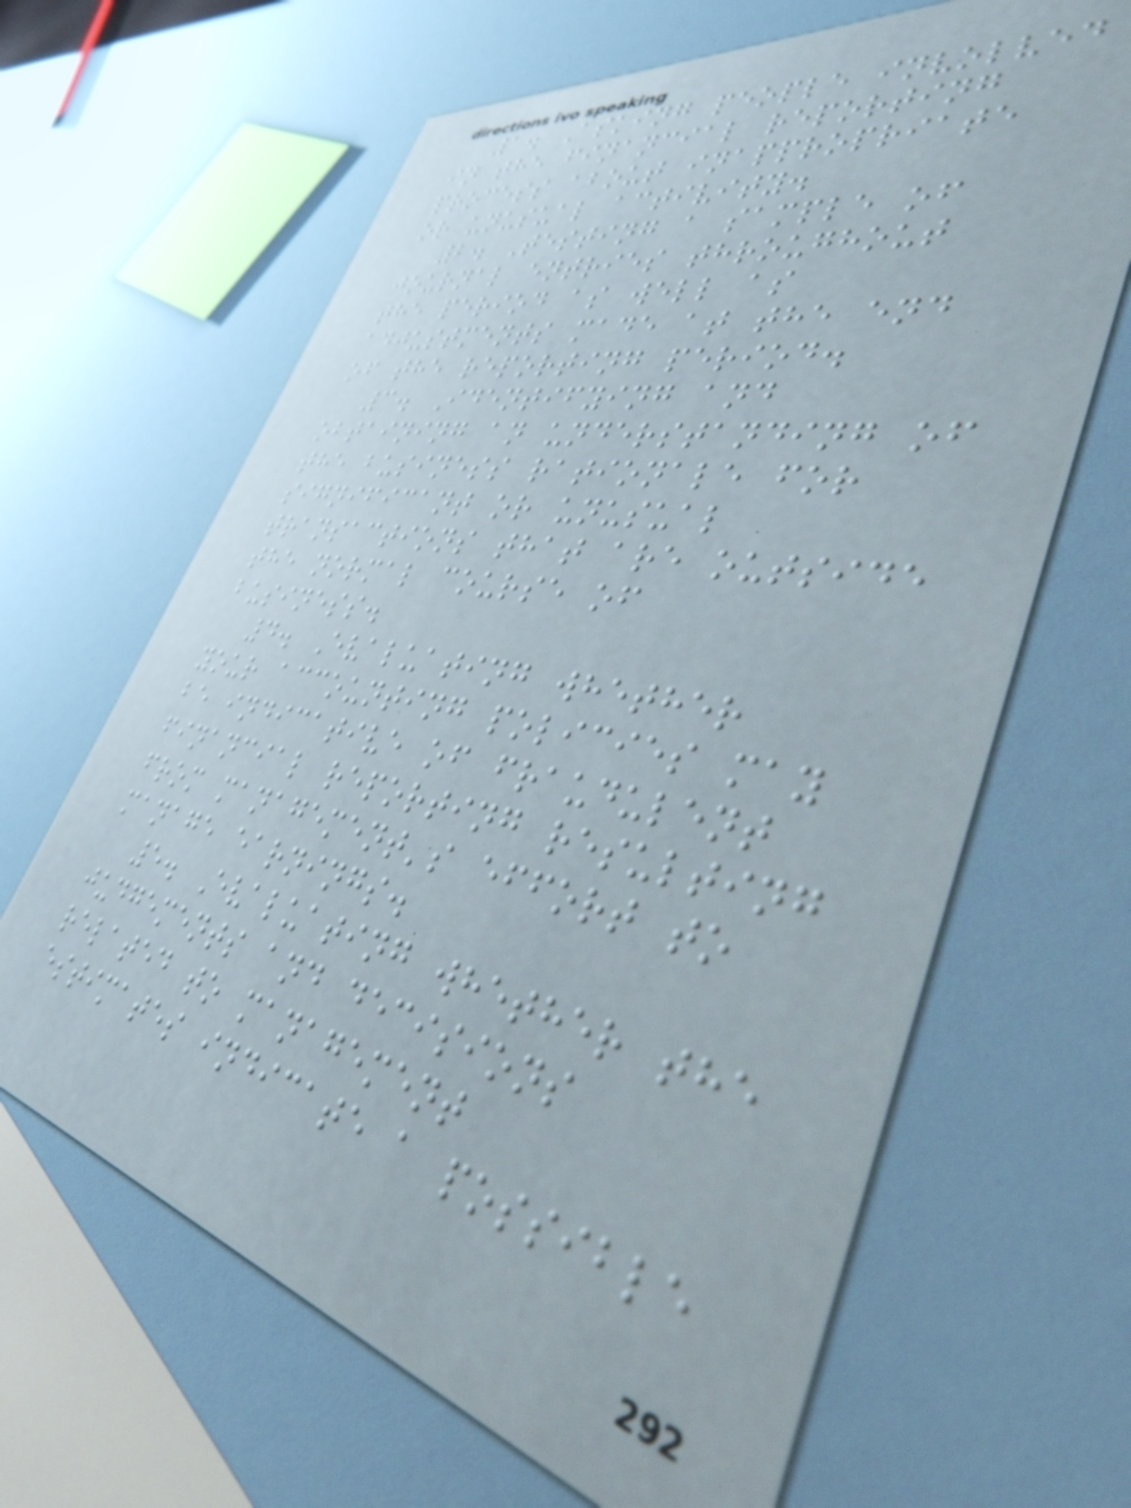1. Asking people involved
in the financial reporting
process about inappropriate
or unusual activity.
2. Testing a sample of
journal entries throughout
the period as well as
adjustments made at the end
of the reporting period.
3. Identifying and
obtaining an understanding of
the business rationale for
significant or unusual
transactions that are outside
the normal course of
business.
4. Evaluating whether
your accounting policies may
be indicative of fraudulent
financial reporting resulting
from management's effort to
manage earnings.
5. Evaluating whether the
judgements and decisions
related to management
estimates indicate a possible
